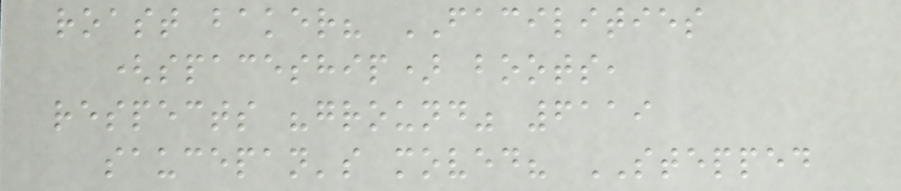roast baker? FACILITIES
(spaceship) boots,
respects "ground" 6119
saucepan's moved? STEPPED
